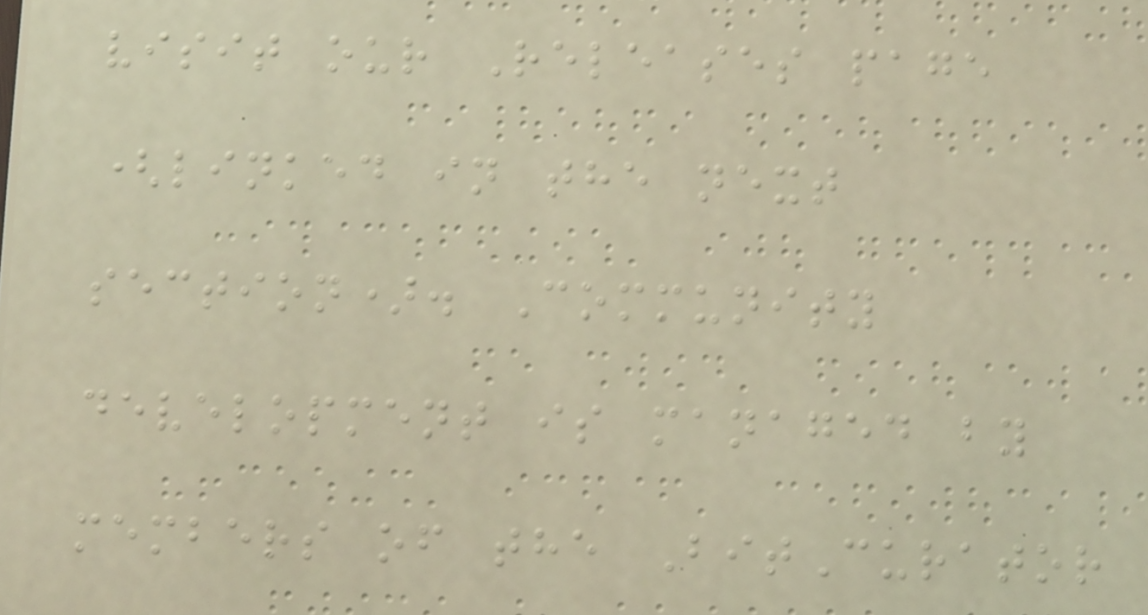visit our Releases page
(linked in the next
section). Community
development is managed by
members of the BitCurator
